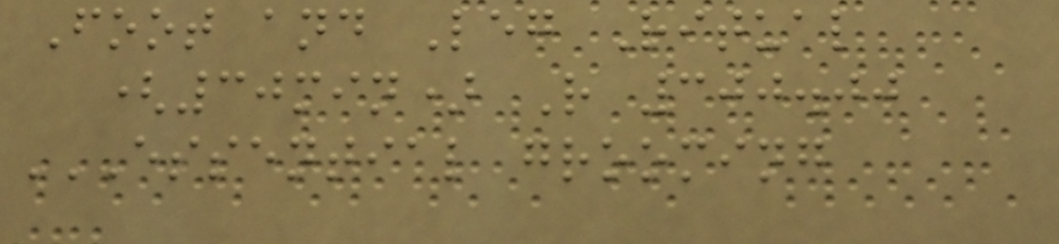Foot and Leg Ritual
(30min) R 300.00
ESSENTIAL GROOMING
